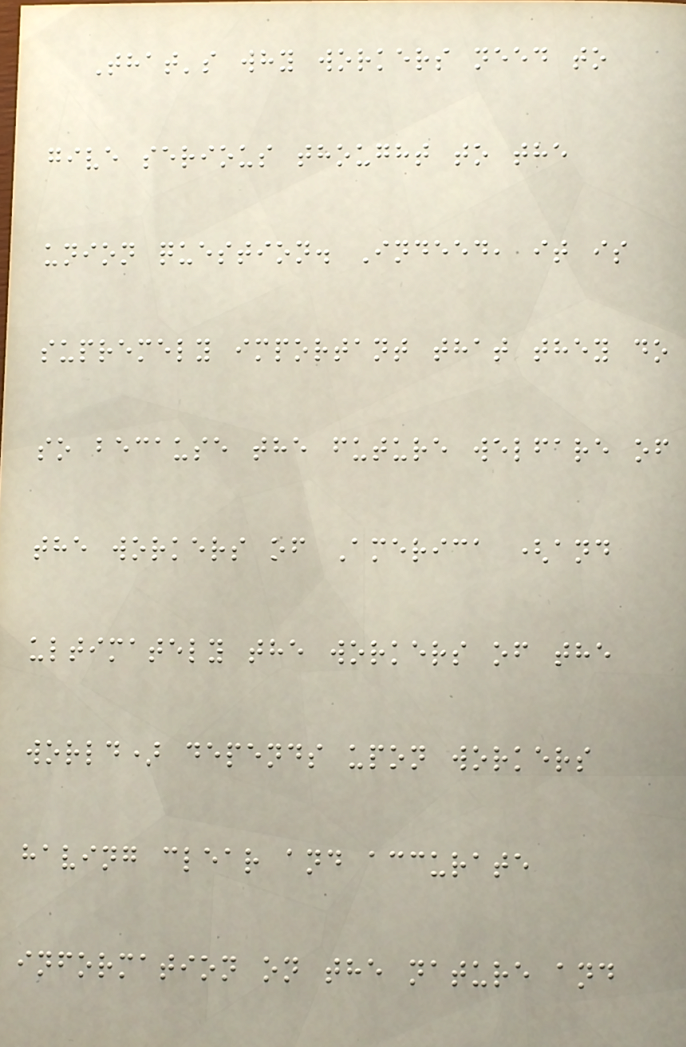That's why workers need to
give serious thought to the
union question. Indeed, it is
supremely important that they do
so because the future welfare of
the workers of America (and
ultimately the workers of the
world) depends upon workers
having clear and accurate
information on the nature and
